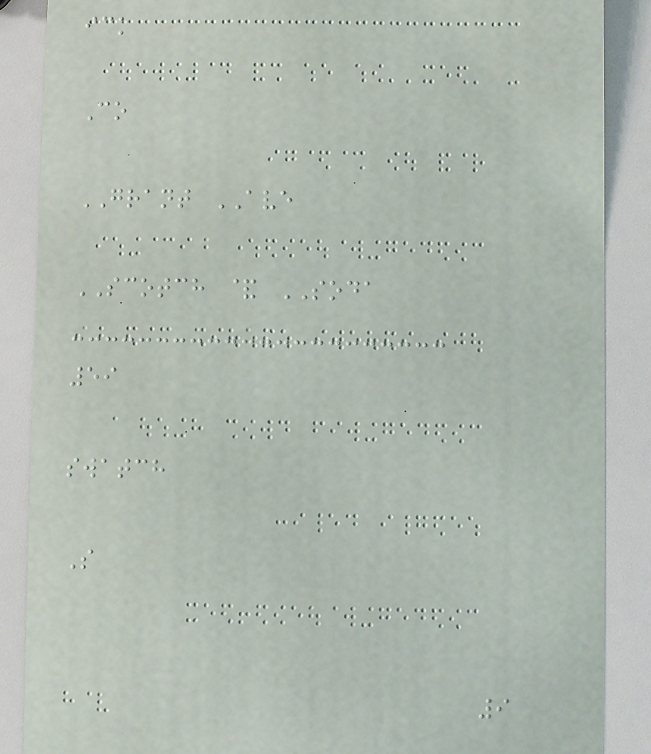ick
Co
GRANT AVE
SCOTCH & SODA
59
swatch
S
9
